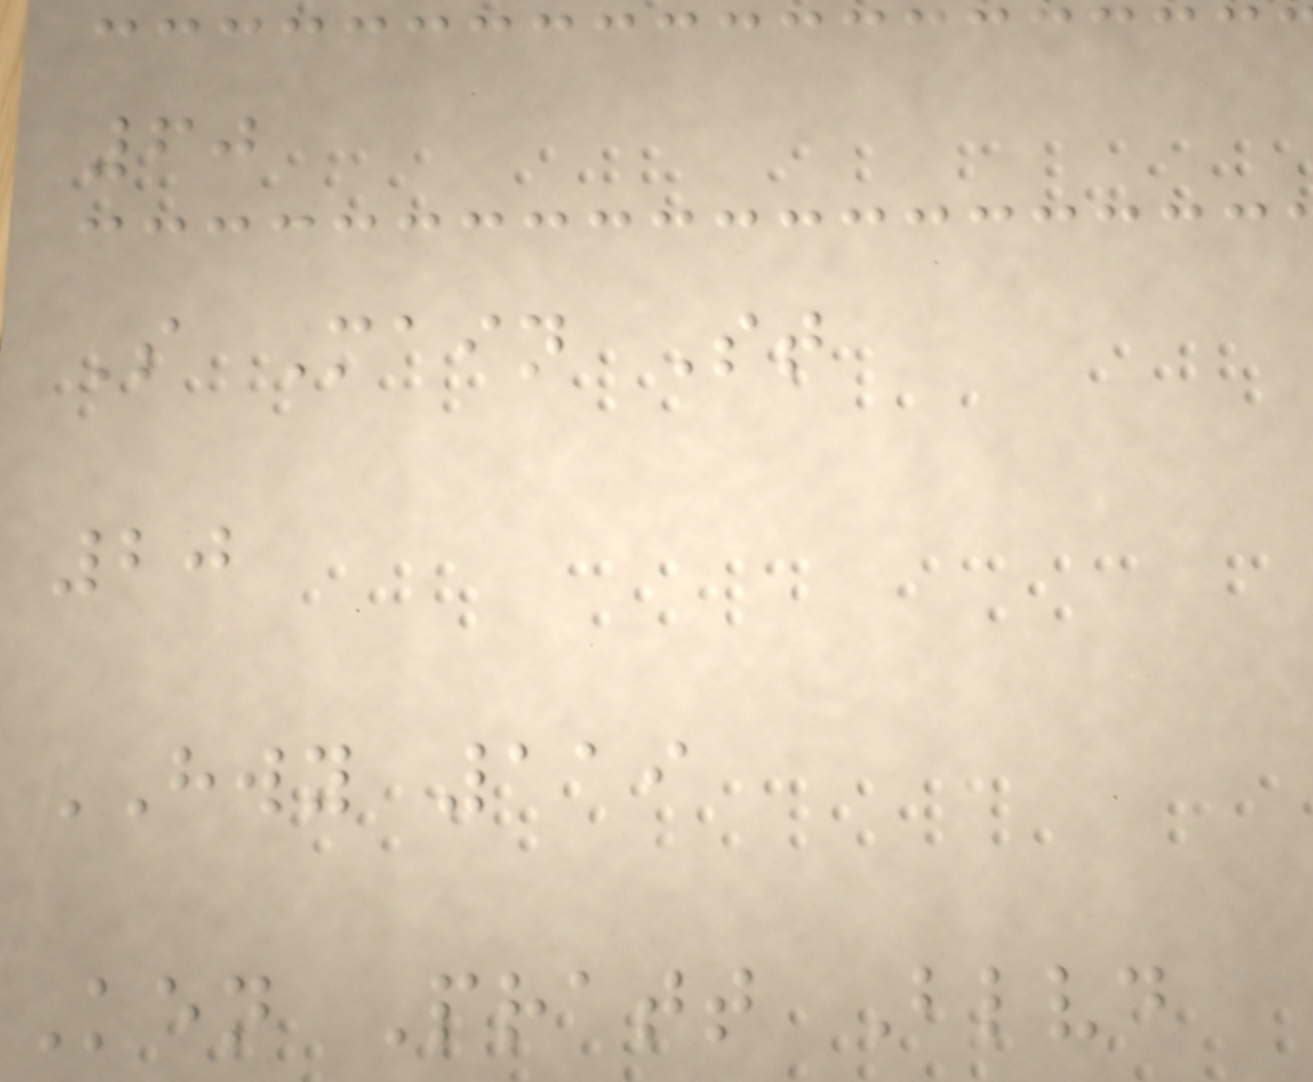60
S Main St
20
HWY 119
Ken Pratt Blvd
